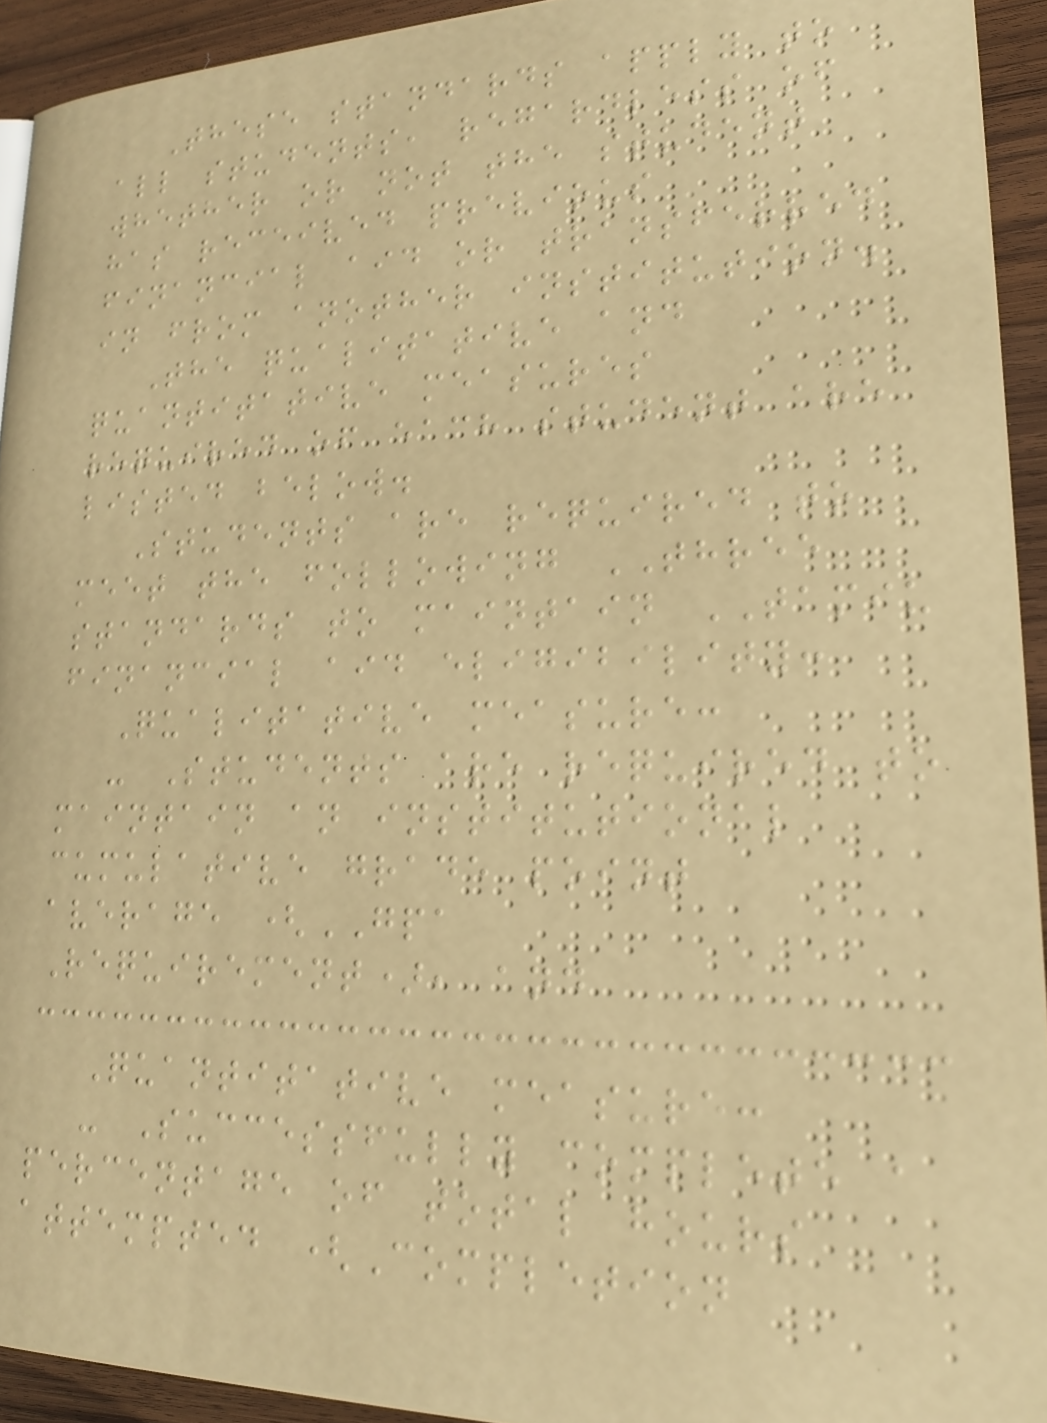These standards apply to
all students, regardless of
whether or not the student
has received previous
financial aid or transferred
in from another institution.
The qualitative and
quantitative measures
required of each student are
listed below.
Students are required to
meet the following THREE
standards to maintain TAMIU
financial aid eligibility:
Qualitative measure:
- Students are required to
maintain an institutional
cumulative grade point
average (GPA
Requirement), and
Quantitative measure:
- Successfully complete a
percentage of total hours
attempted (Completion
